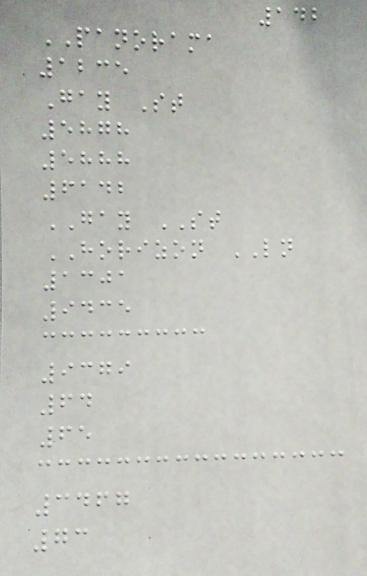142
PANORAMA
1235
Gay St
5878
5888
6142
GAY ST
HORIZON LN
1301
9435
9379
64
65
3467
73
